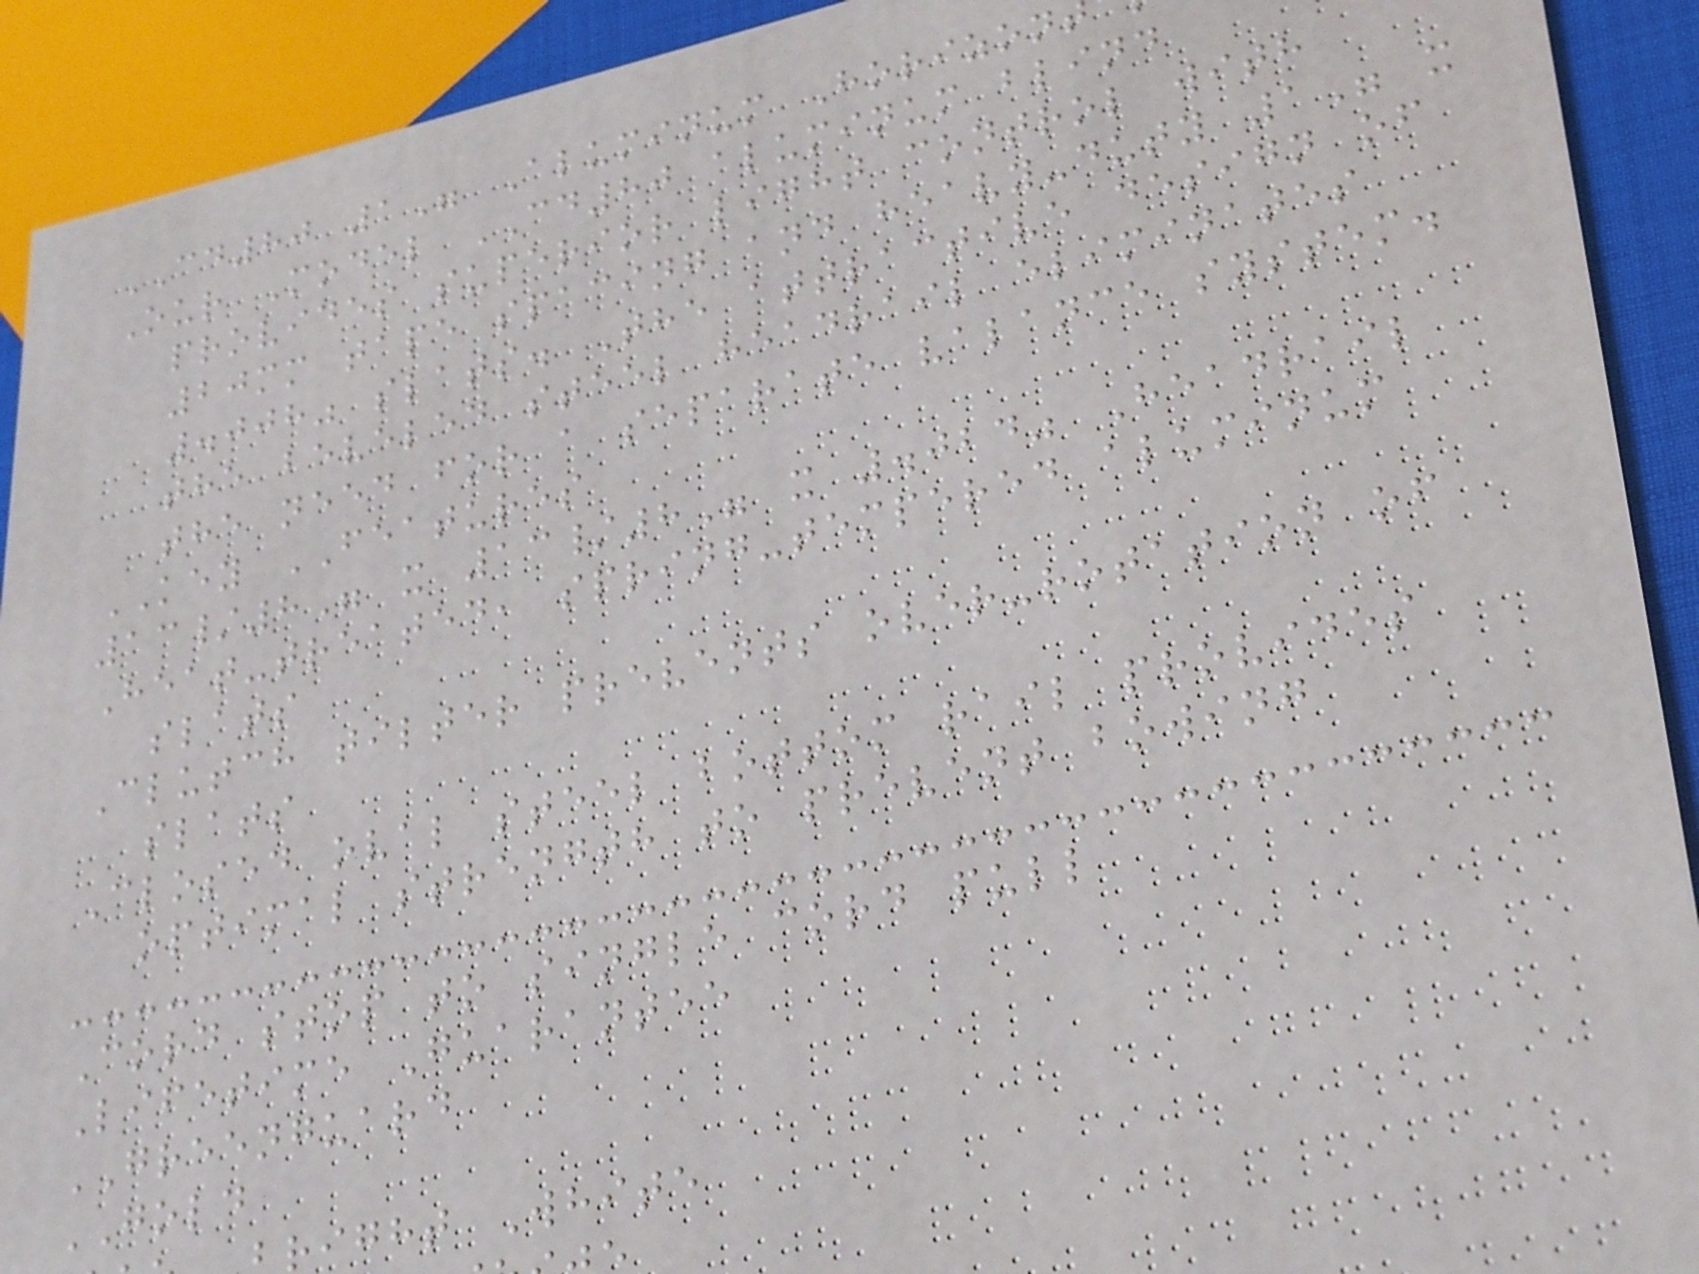CD80 1" Aluminum Horizon
Our Model CD80 aluminum blind
provides superior light control with
20mm tape spacing and heavy-duty 1" x
.008" slats. The attractive design of
the beveled steel headrail eliminates
the need for a separate valance system.
KEY FEATURES
13/8" x 13/8" x .024" Headrail
Heat-treated, spring-tempered aluminum
slats
Clutch tilter prevents over-rotation of
slats
Closed oval steel bottom rail provides
optimal strength to prevent bowing
Cord stop to single cord pull
Lifetime Guarantee
GREENGUARD
GOLD
right White
